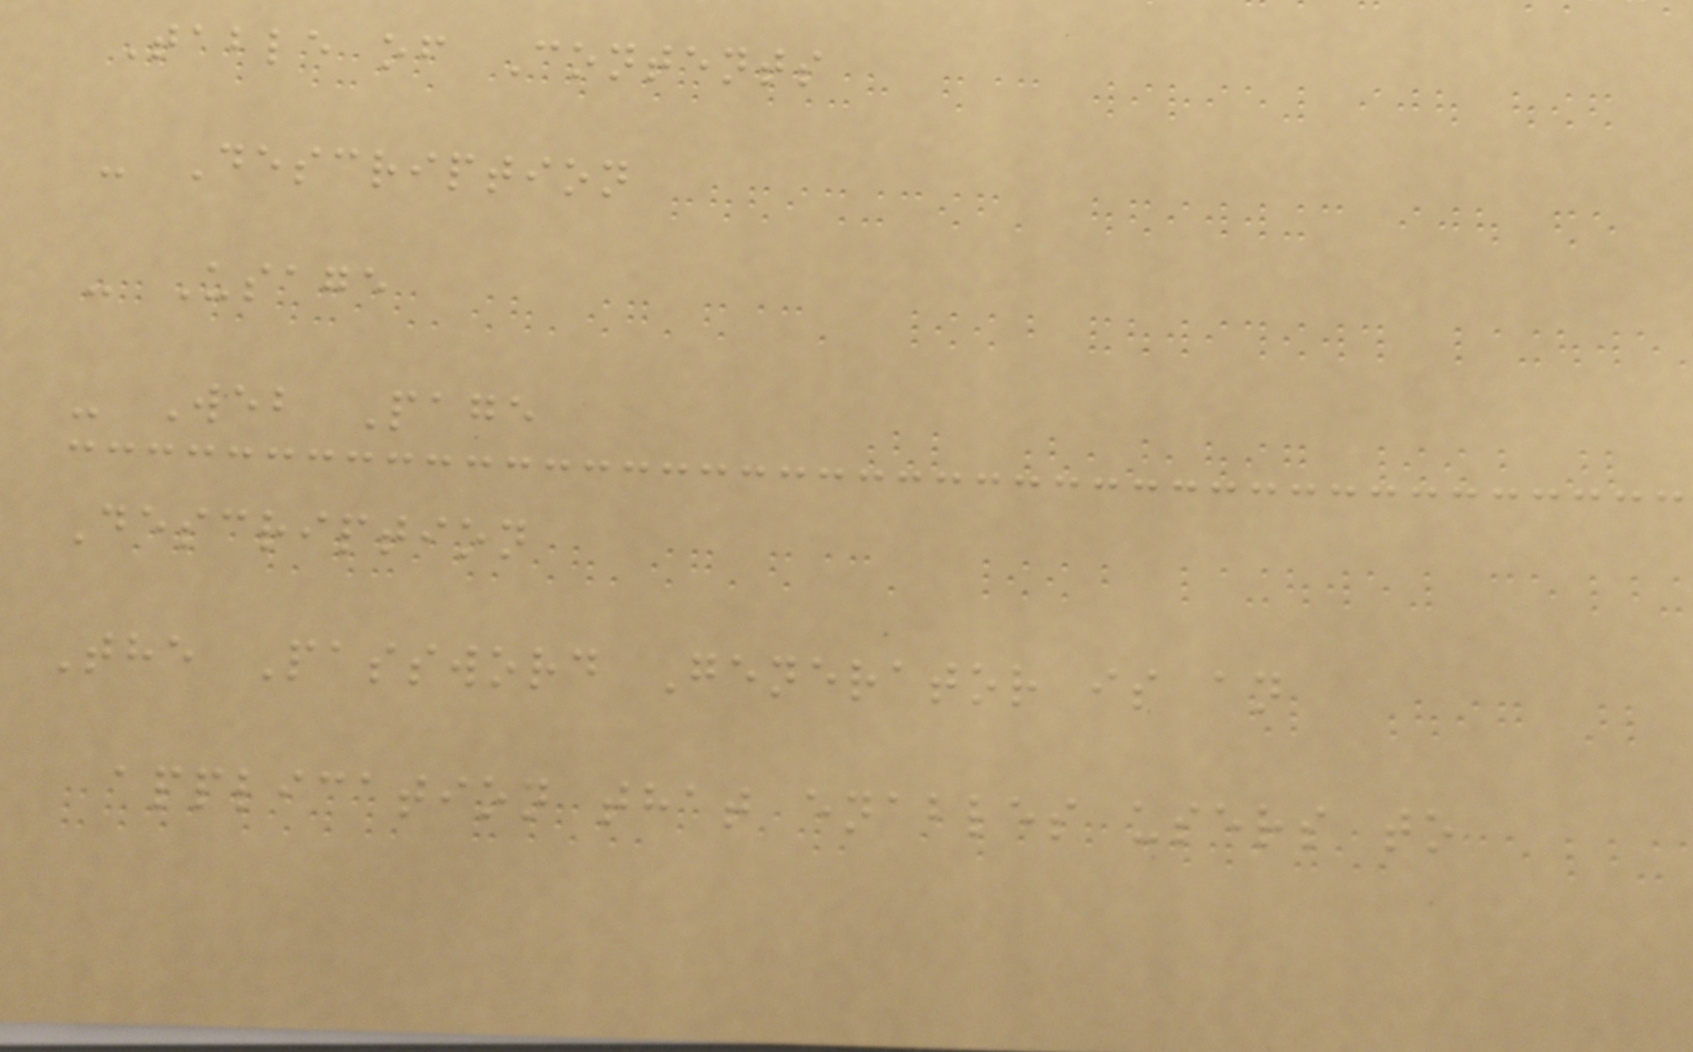Table of Contents
- Description
- Usage
- Web Page
Description
The Password Generator is an
application that enables users to
